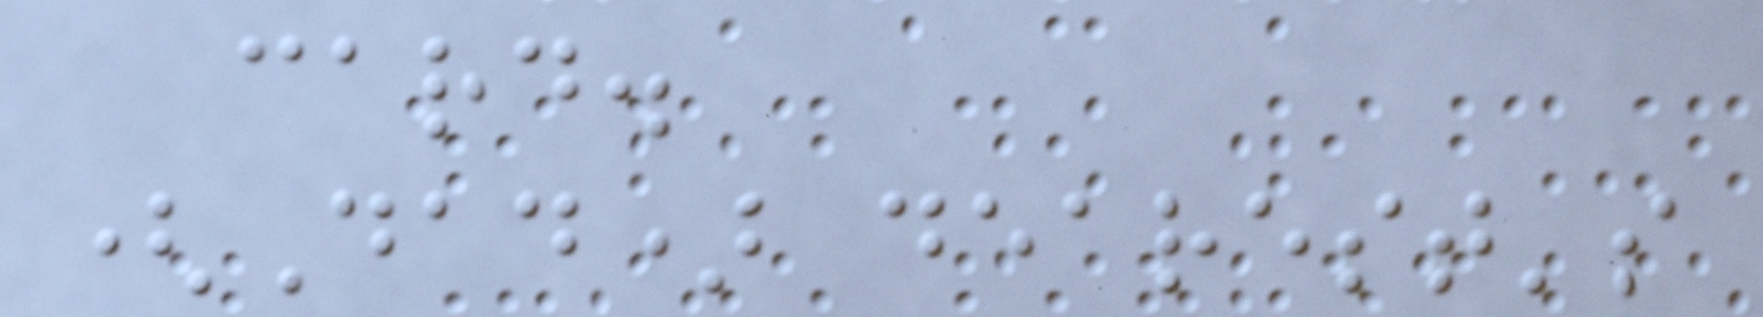card.
(Dad) dearest's
